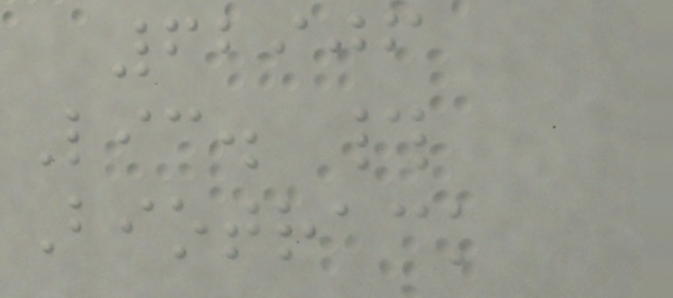62906
Lic. #
Biotrack
